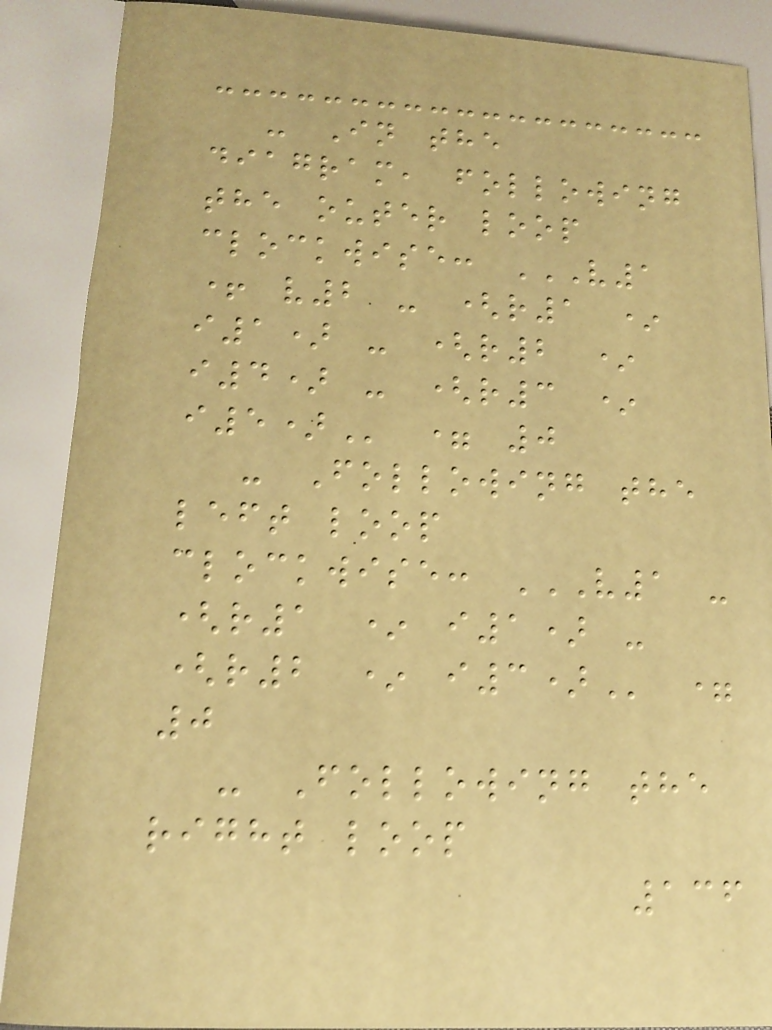- In the
diagram, following
the outer loop
clockwise: V1
+ V2 - (R1 *
I1) - (R2 *
I4) - (R3 *
I5) = 0
- Following the
left loop
clockwise: V1 -
(R1 * I1) -
(R2 * I3) =
0
- Following the
right loop
136
